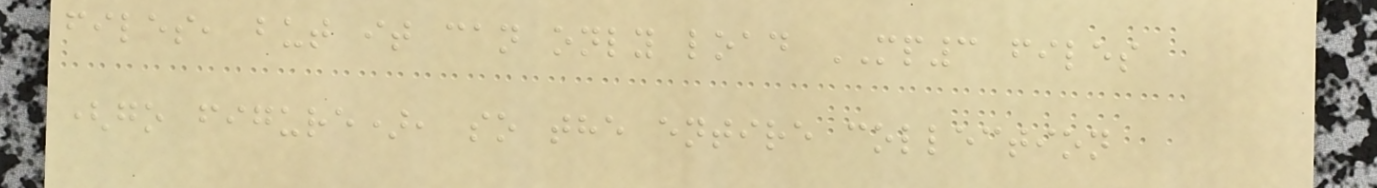files, but it can only load MP3 files
(go figure), so the entire collection
